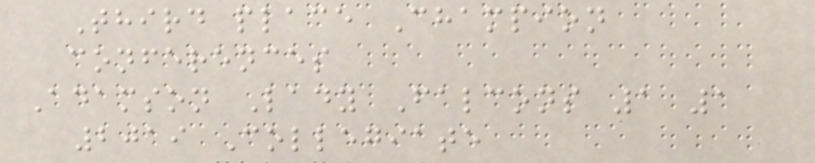Third place Champion
conferences
Adamson Lady Falcons 1 1
2019 Collegiate
